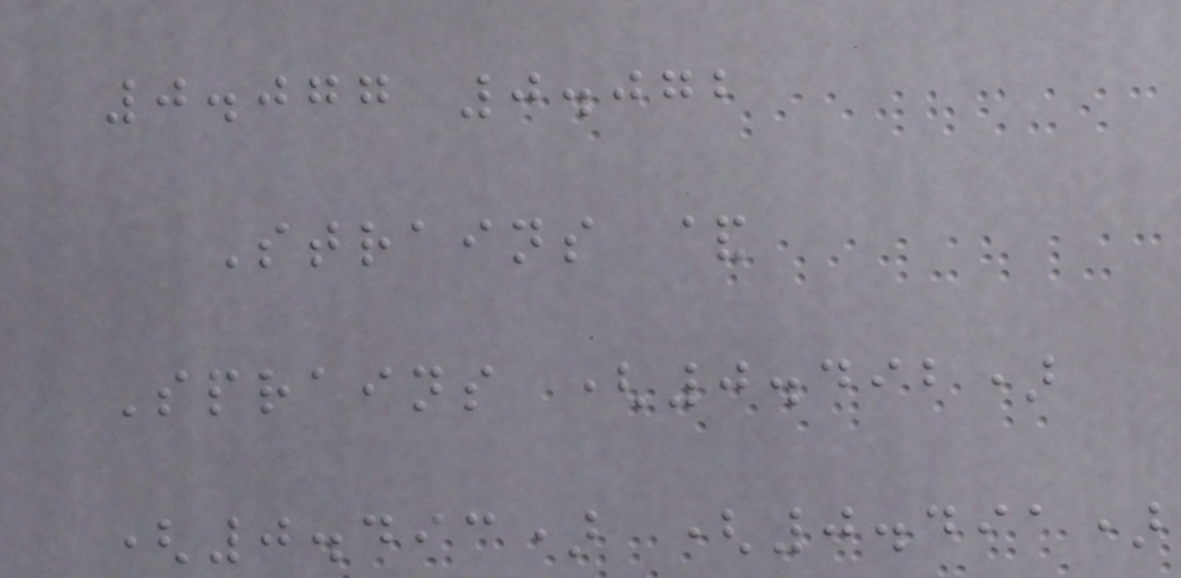0.077 0.072
Strains &
Sprains (0.492)
(0.493) (0.491)
